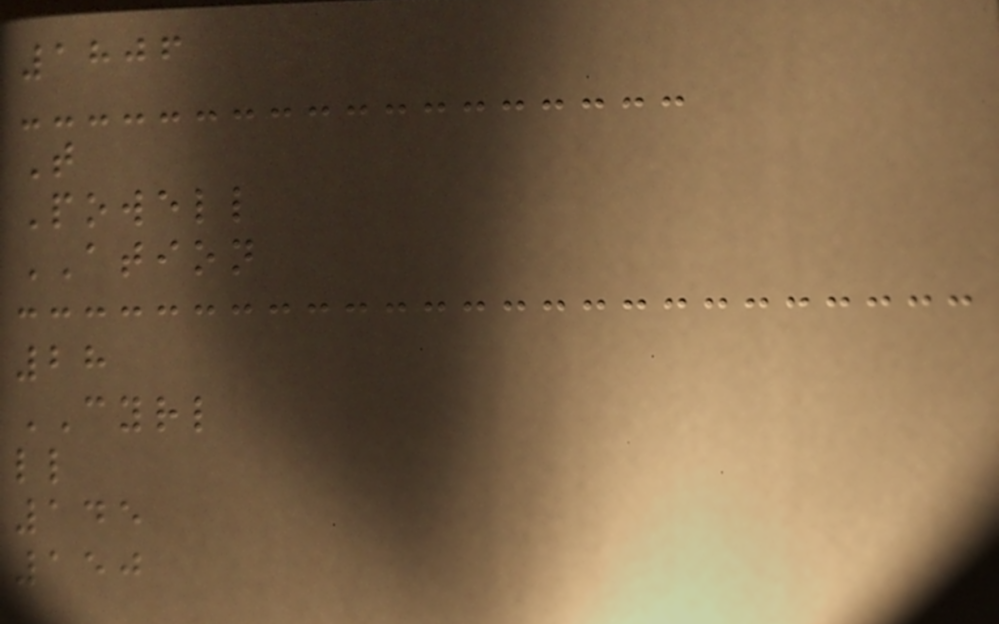1806
T
Powell
ATION
28
CYRL
ll
145
150
